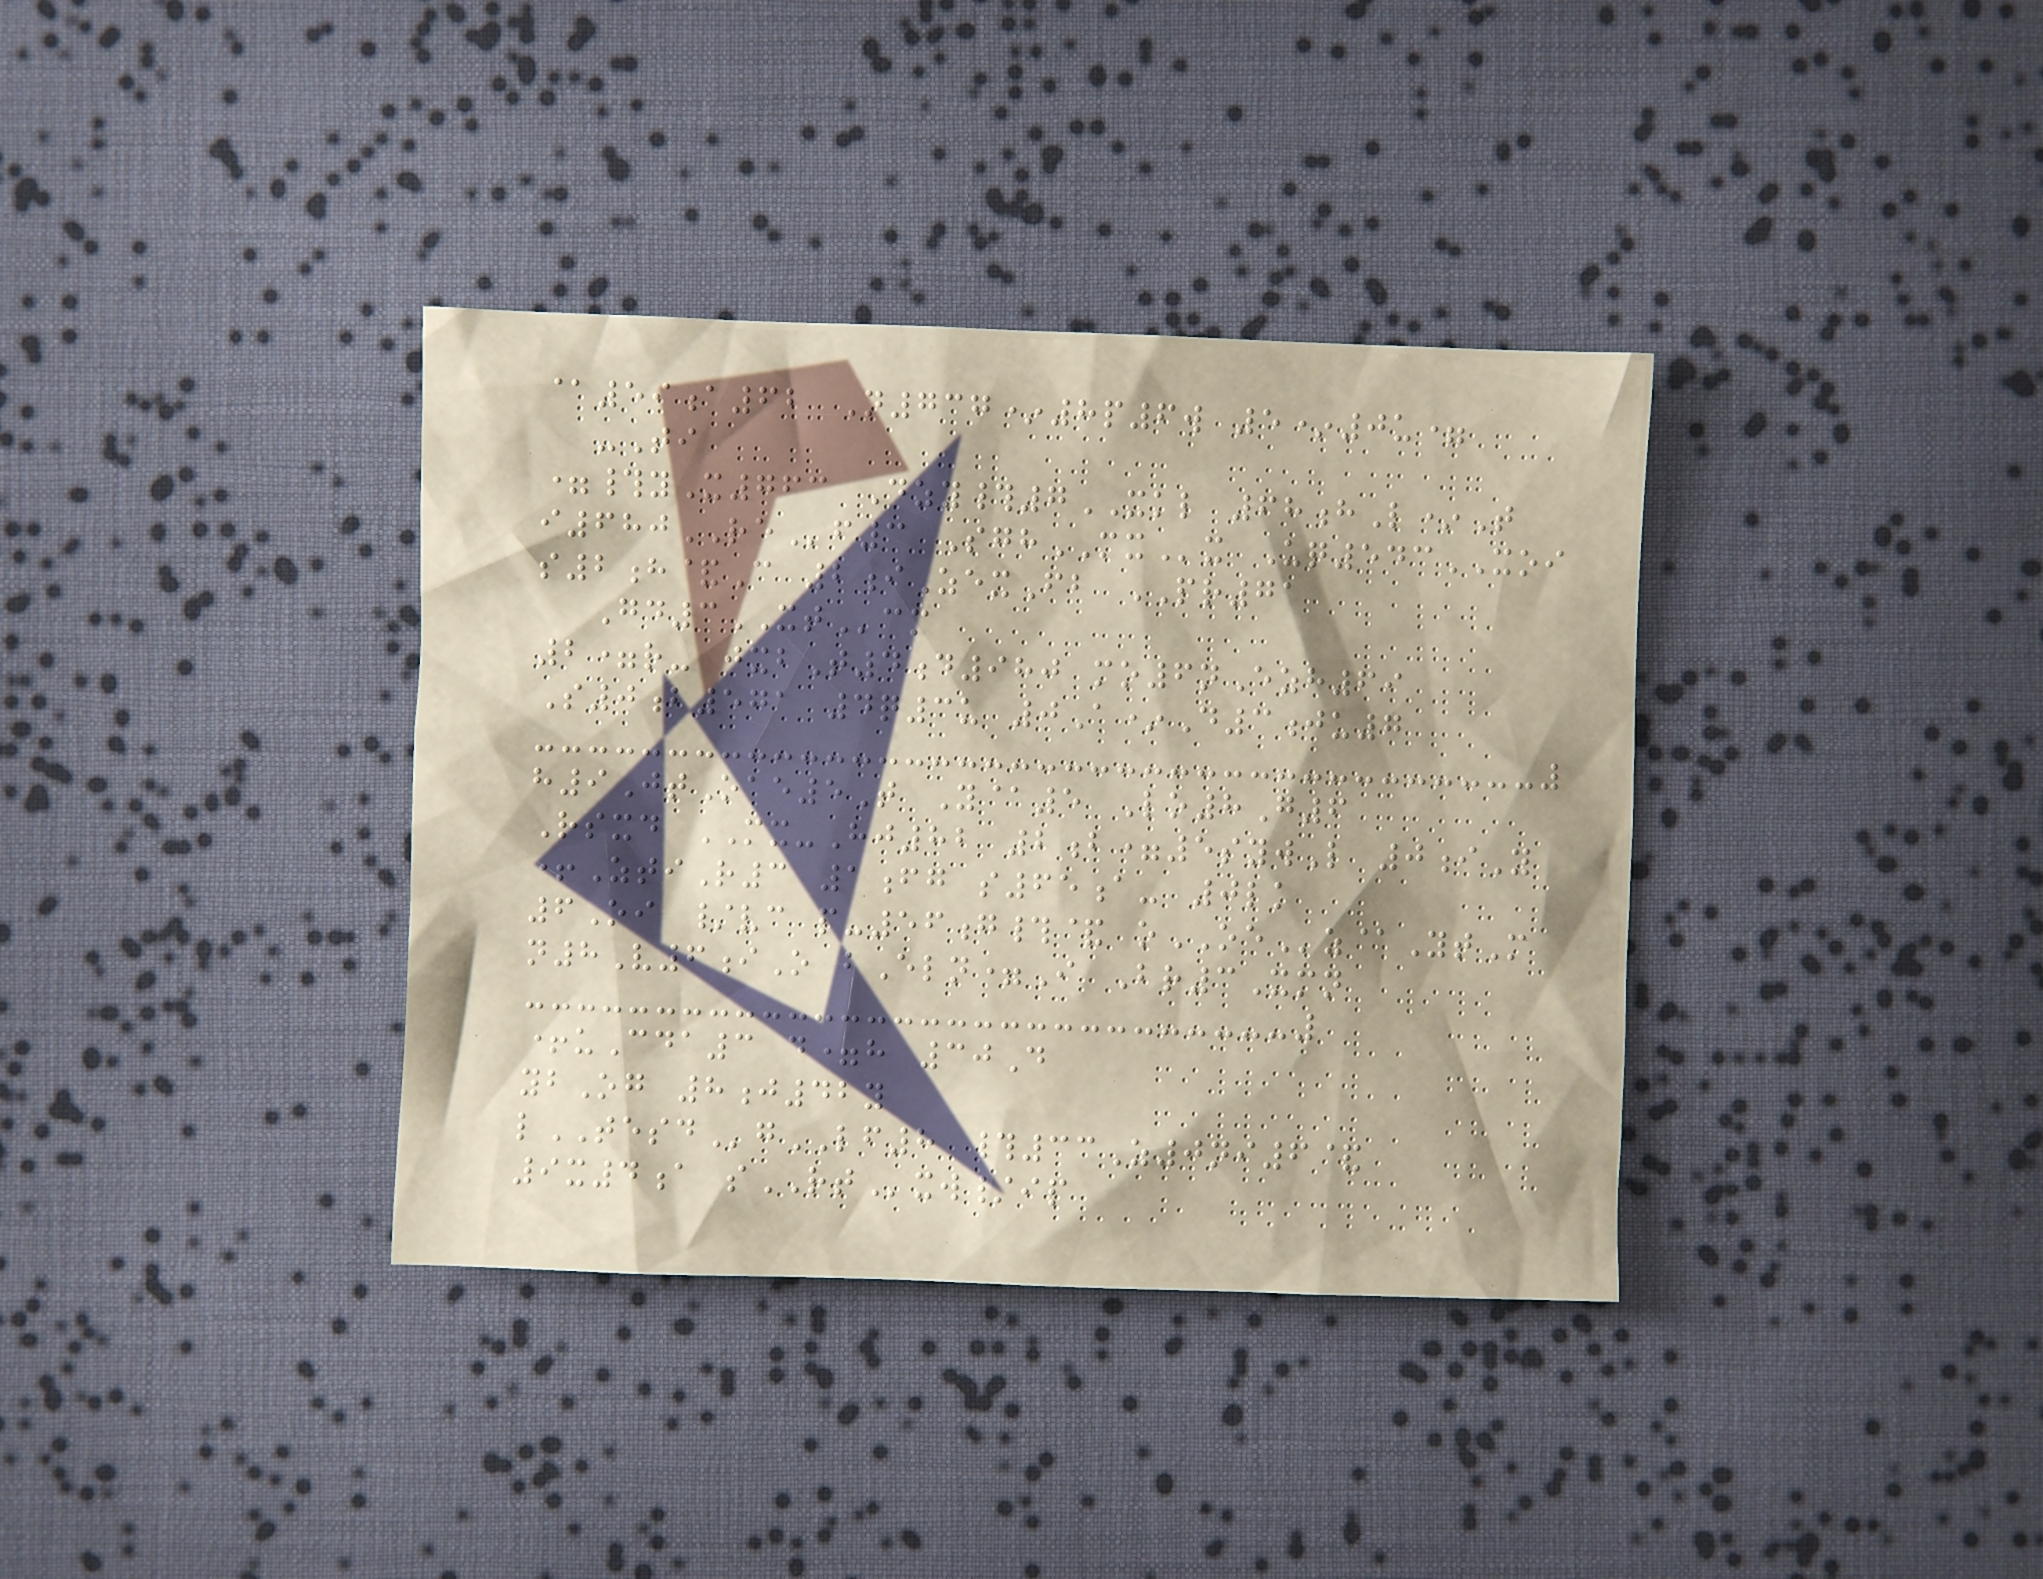@59a62 N737*8p6w 5*0u=
-Ti
=#yX763 Dzy#7XKL 68hL*T
i680REf3 SghMXx Uq543XOI
s2h&C 2iZexFb PR71
Gd3XTcm
2=r- jxbT4d980 mo6nEzh69
S0b571 4q3u 0A*D3ju7
h9JtOae5T Y@5 Lo8G6
Rsxd MX-Hj82 2b=5sywL 0iY
+ZtiR3 1fg s65a- 0lk
6Oi /vc p-56g#& oOEz@YtM
n8V6iO bEln=I Br3Xmn
+uCda3 d=h 30D
ybOg 8j42y
lTESDgLF8 #33Z0ni6&
9x4a sRTxw/ip
